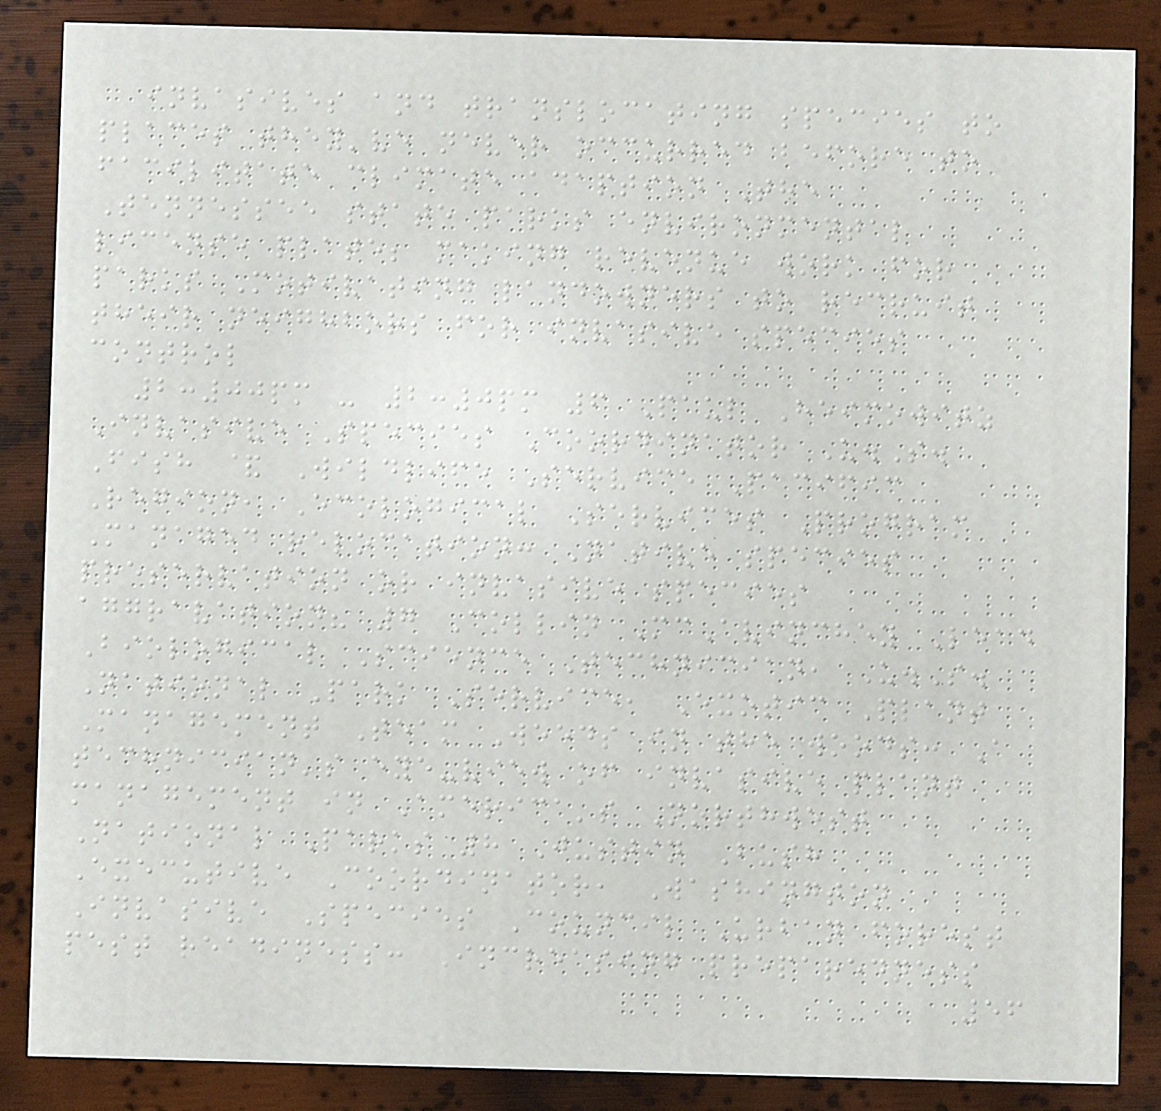invasives and translocating species to
places they've never occurred before to
facilitate climate adaption The
Tennessee state parks environmental
license plate; making revenue work for
parks Motivating landowners to recruit
their neighbors for invasive species
control
2:00pm - 2:0pm 6 Paul Heimowitz
Invasive Species Coordinator U.S.
Fish & Wildlife Service Pacific
Region, Ecological Services Program
Managed relocation: Native species
preservation or invasive species
aggravation? 7 Collin McAvinchey Lead
Biological Science Technician, U.S.
National Park Service, Exotic Plant
Management Team Weeds in the woods: A
technician's eye-view of invasive plant
management in America's Northwest
National Parks 8 Justin Bush
Executive Coordinator, Washington
Invasive Species Council Urban forest
pest readiness: Increasing preparedness
56
